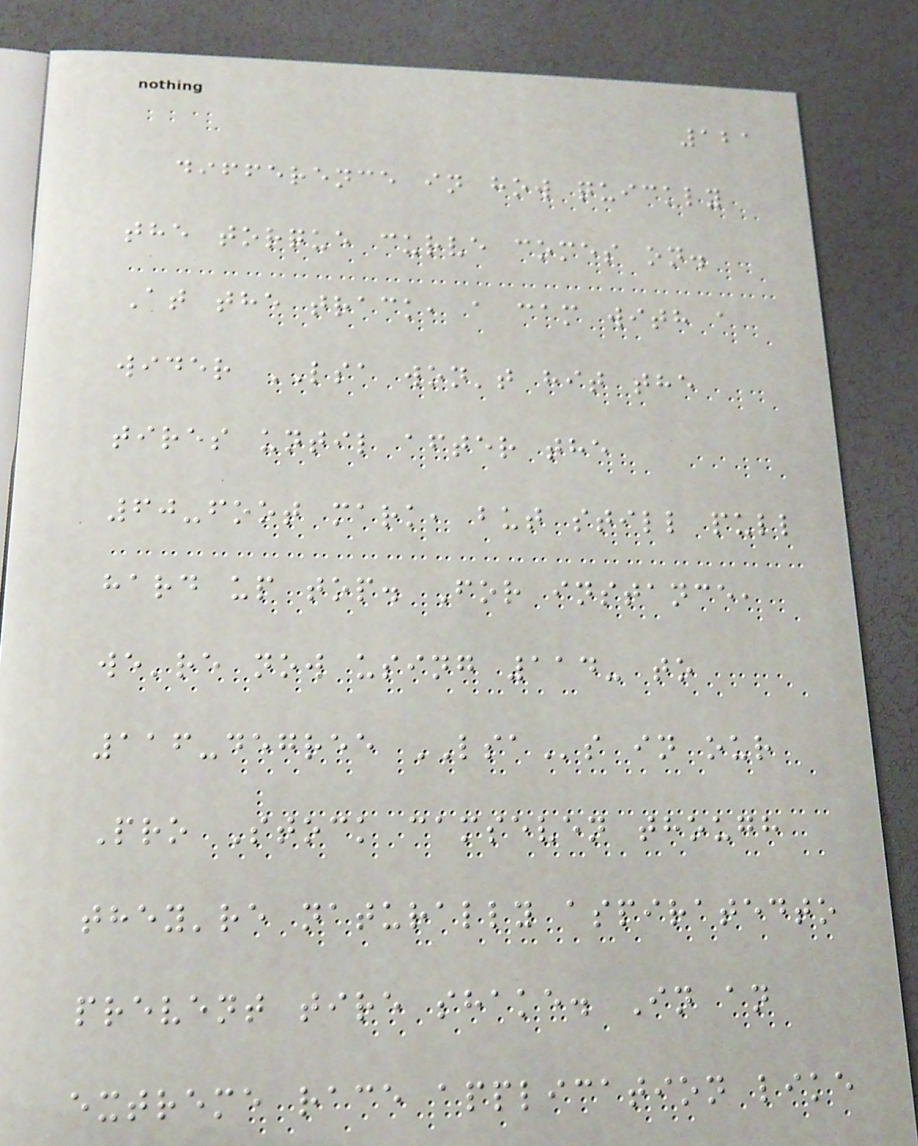121
difference in how quickly
the torque curve comes on.
At the track, a cam with a
wider LSA won't hit the
tires until after the
60-foot mark, but still pull
hard up top. For instance,
we're now using 114- to
116-degree LSAs in our
Pro Stock camseven though
they're naturally aspiratedto
prevent tire shake. In an
extreme race application like
